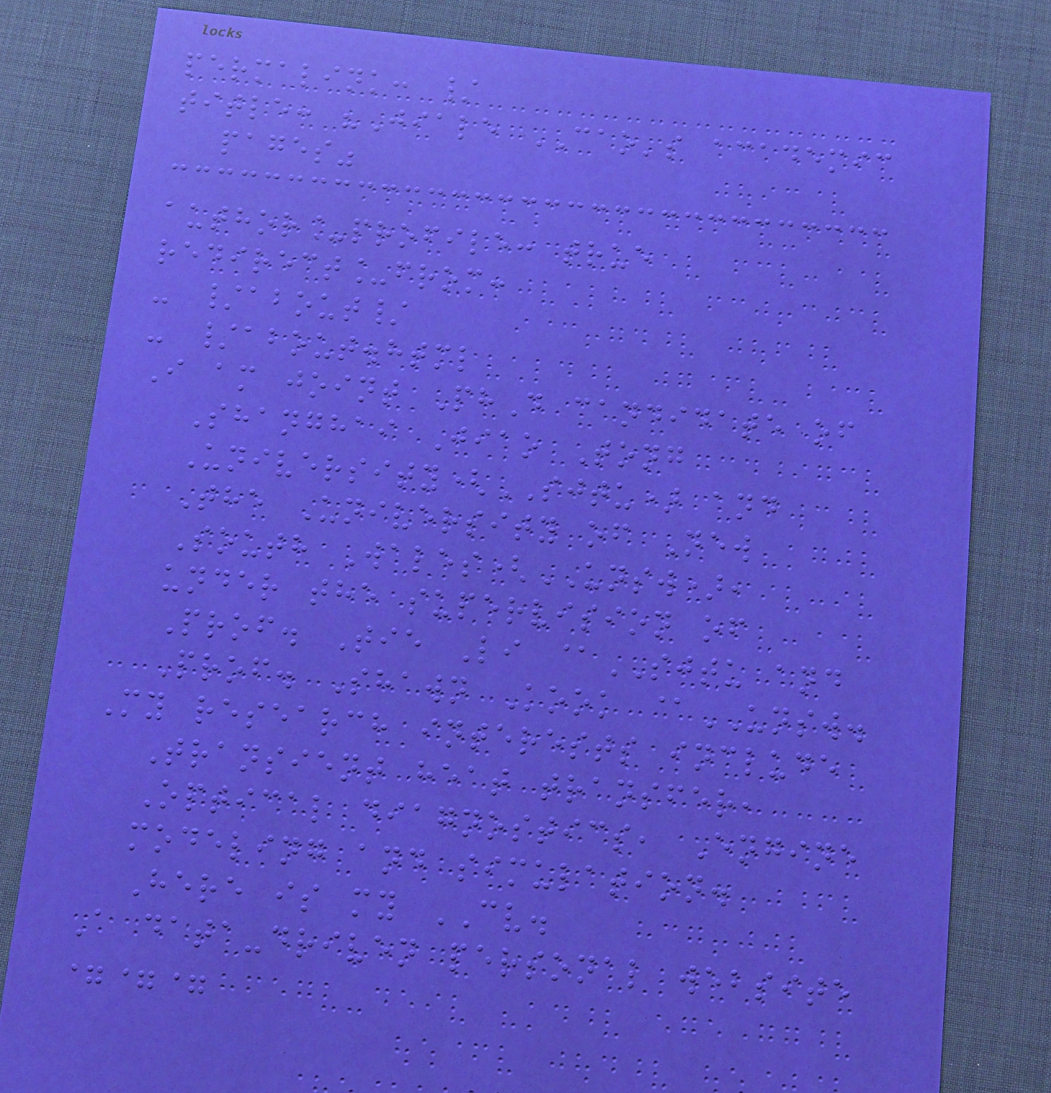permalink: /
title: "Jiale CAO's academic
pages"
author_profile: true
redirect_from:
- /about/
- /about.html
I am joint PhD candidate of
Shanghai Jiao Tong
University(SJTU) and
The University of New
South Wales(UNSW),
under the supervision of
Prof. Tie Li @SJTU and
Prof. Shawn Kook @UNSW.
My research interests include
Transient heat transfer,
Optical diagnostics, Engine
modeling and simulation.
Here is my CV.
A data-driven personal website
===
